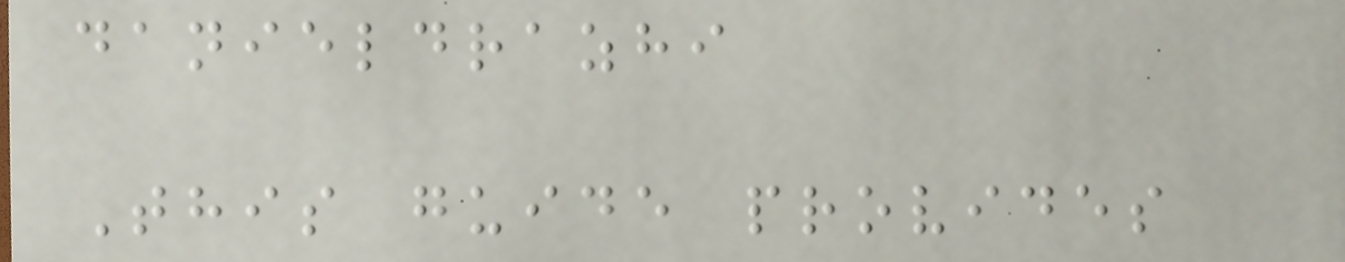danieldrazhi
This guide provides
